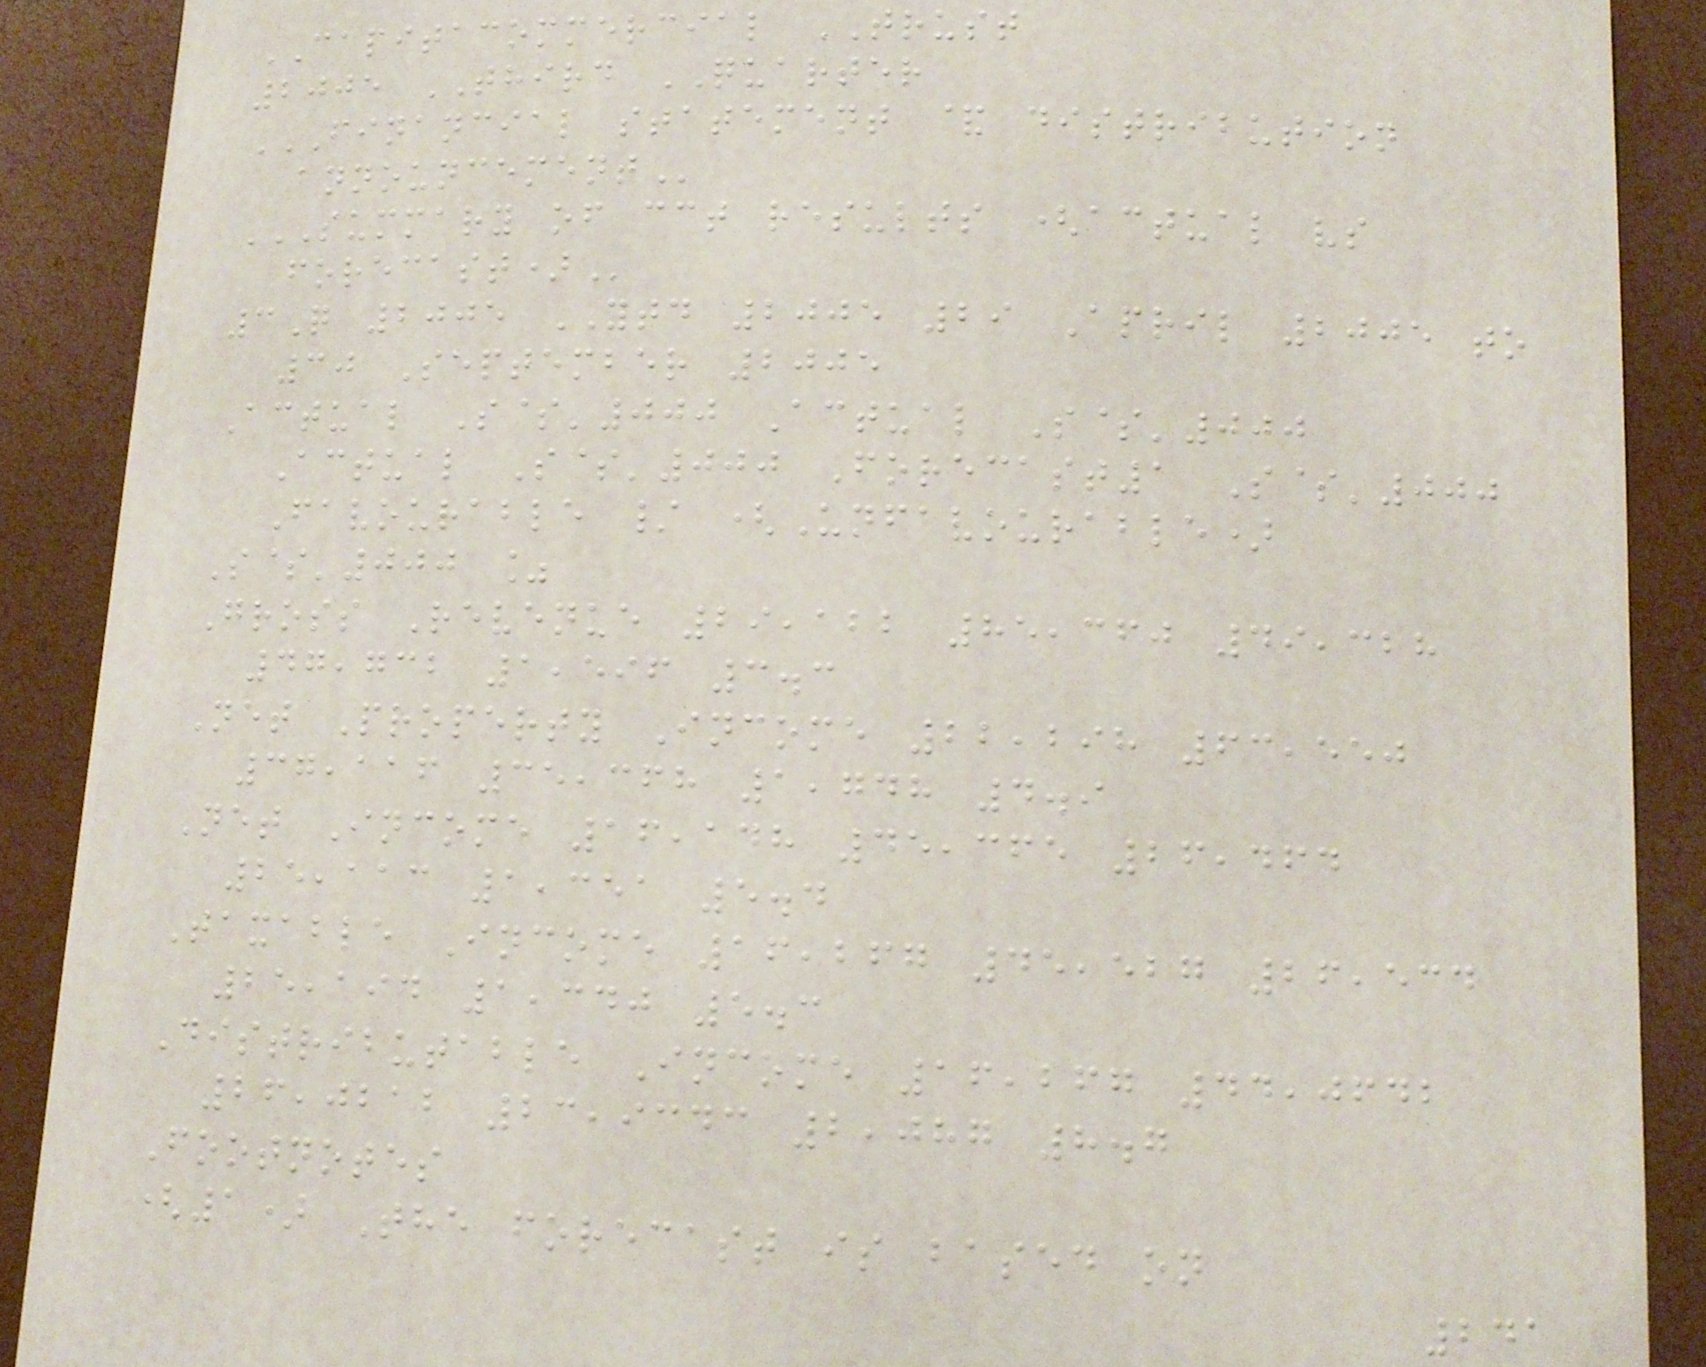CAPITACOMMERCIAL TRUST
2005 THIRD QUARTER
FINANCIAL STATEMENT & DISTRIBUTION
ANNOUNCEMENT
SUMMARY OF CCT RESULTS (ACTUAL VS
FORECAST)
3Q 2005 YTD 2005 29 April 2005 to
30 September 2005
Actual S$'000 Actual S$'000
Actual S$'000 Forecast1 S$'000
Favourable / (Unfavourable)
S$'000 %
Gross Revenue 29,122 85,360 49,328
47,732 1,596 3.3
Net Property Income 22,298 63,550
37,116 35,368 1,748 4.9
Net Income 16,148 45,365 26,464
25,113 1,351 5.4
Taxable Income 16,267 45,527 26,534
25,194 1,340 5.3
Distributable Income 16,267 44,0642
26,0212 23,9343 2,087 8.7
Footnotes
(1) The forecast is based on
241
